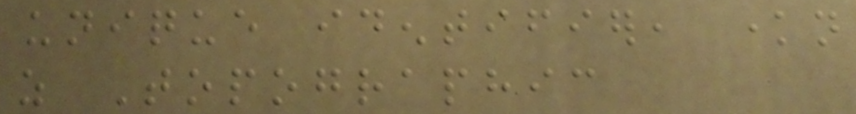unique identifier, known
as Topographic
